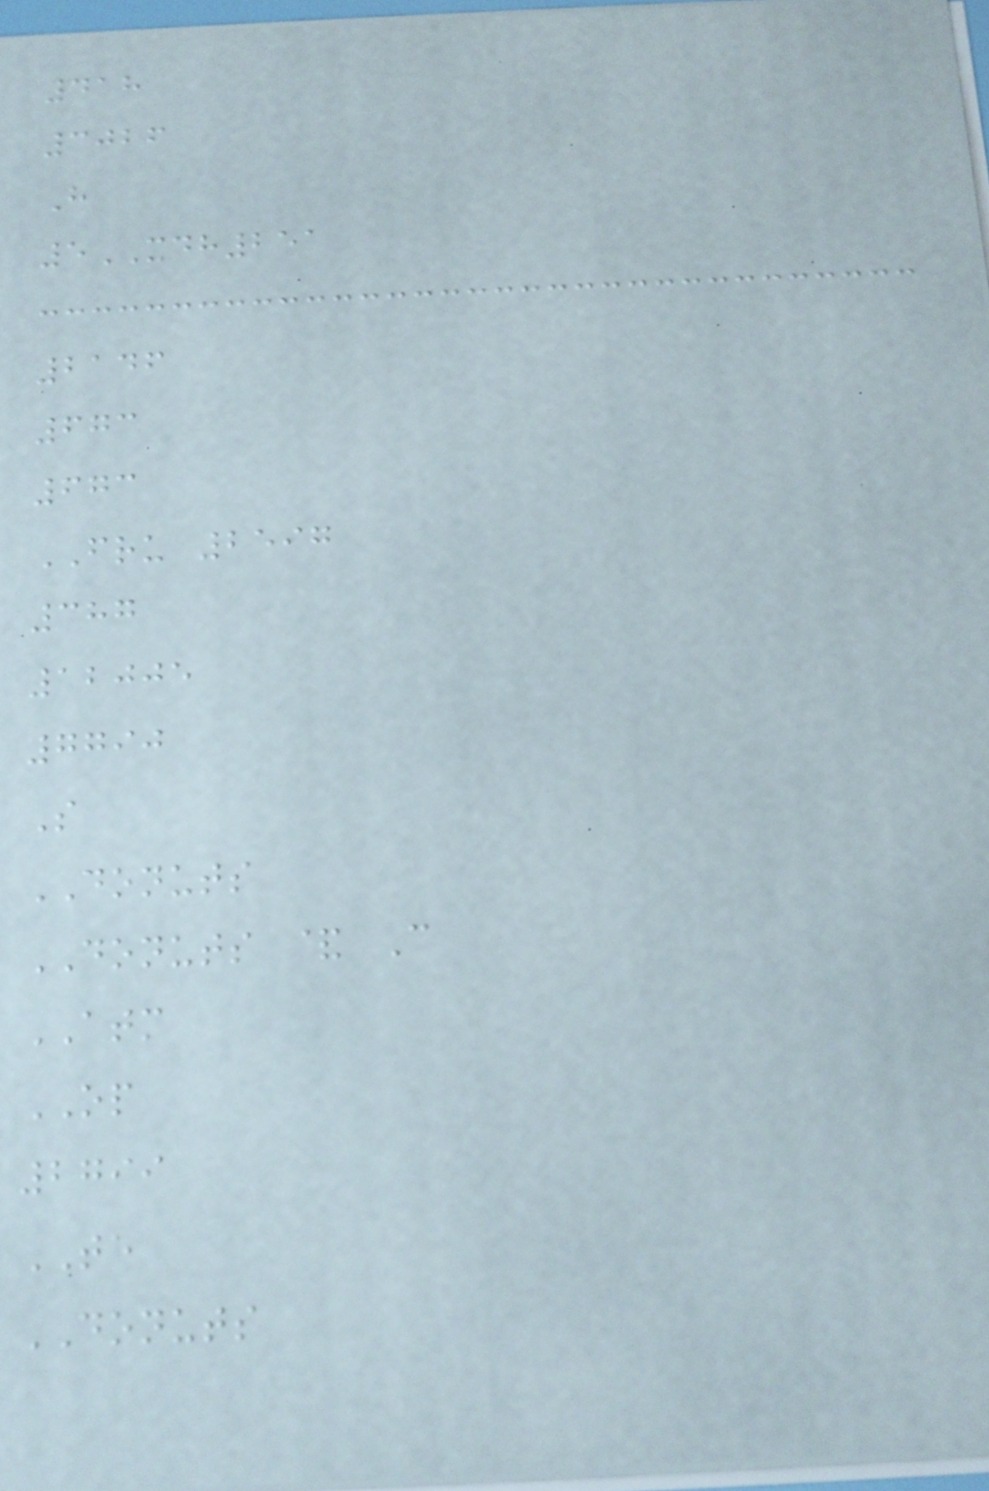418
3026
H
5XDH251
2146
673
673
FRU 2597
387
12005
7790
S
DONUTS
DONUTS & C
ATM
OP
2799
TE
DONUTS
